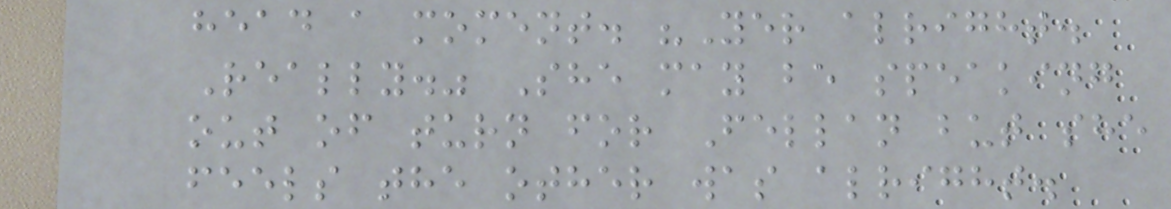head a moment. "Yer alright.
Really." She may be speaking
out of turn for Fellan but she
feels the other was alright.
